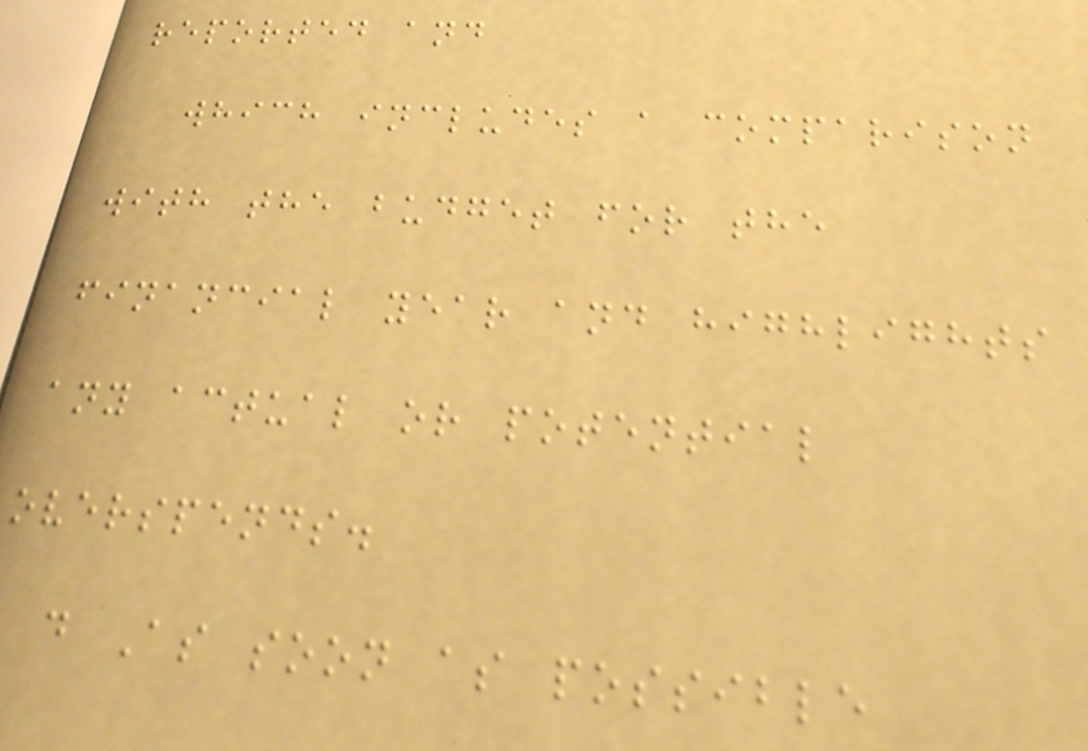reported and
which includes a comparison
with the budget for the
financial year and highlights
any actual or potential
overspends.
d As soon as possible
